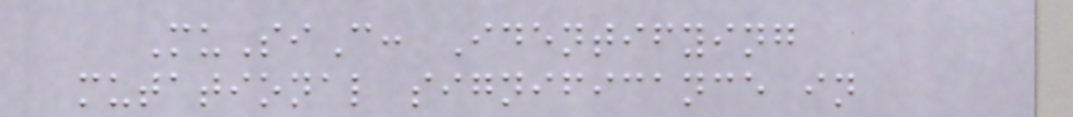MuSiC: Identifying
mutational significance in
